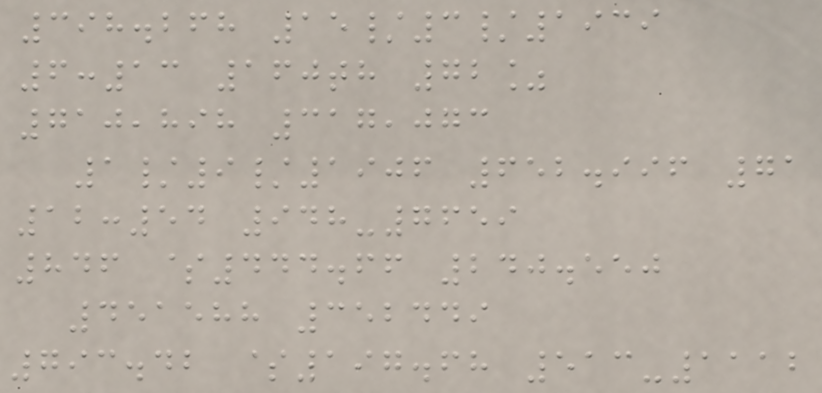398.268 15/3/1939
6:13 160th 72%
710,898 317,073
1/9/1906 652.996 71
12:54 948-7659
846 $444.66 240.550
451588 352449
793.42 $197.68 513-1112
